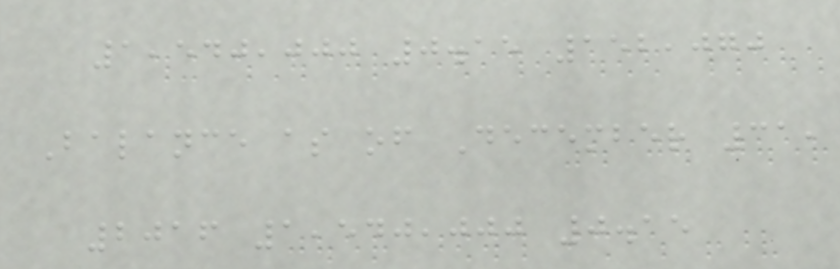1,540,000 0.15 152,070
Balance as of December 31,
2016 1,540,000 0.15
